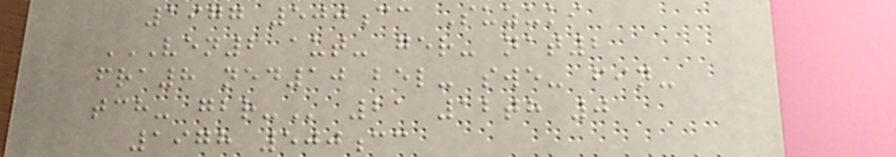1977 500cc Suzuki
VEN6 AUT- GER- NAT2
FRA8 NED10 BEL- SWE- FIN-
TCH- GBR- 21 12th 0
1978 500cc
